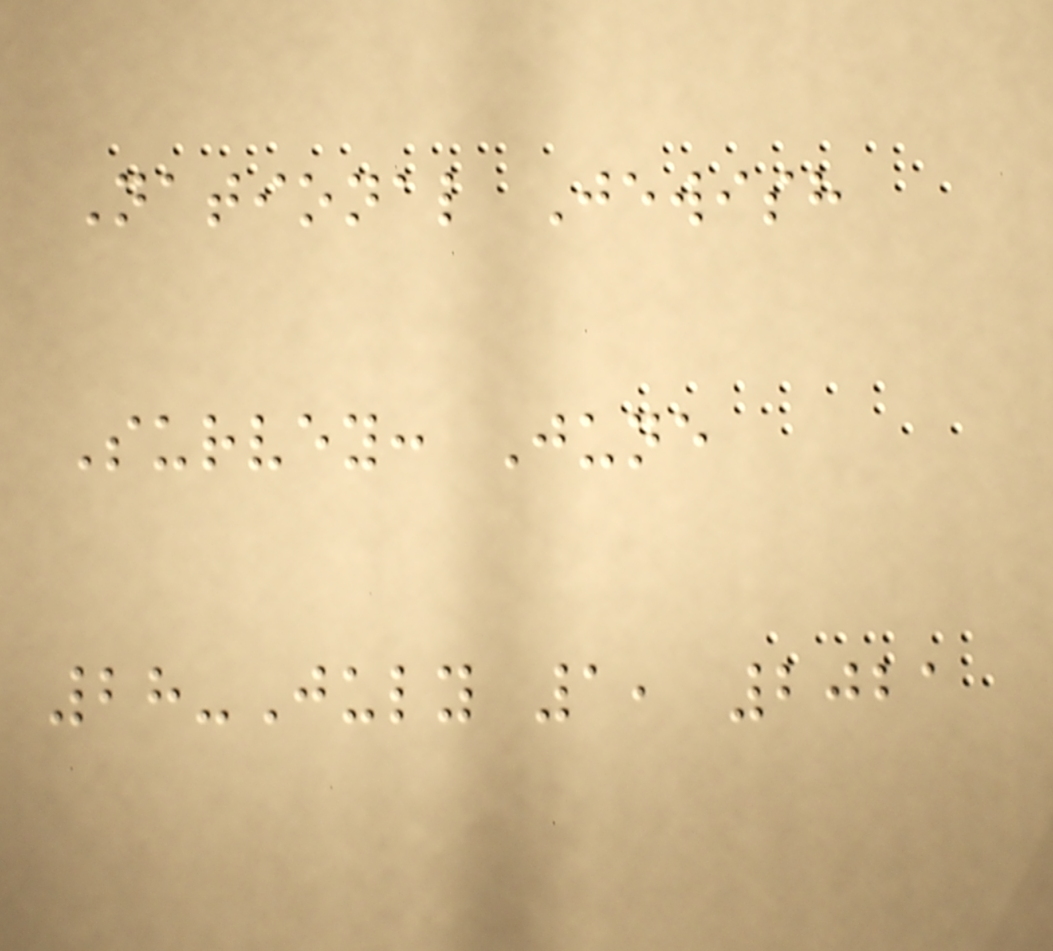National Jewish
Survey: June
28-July 1, 2021
